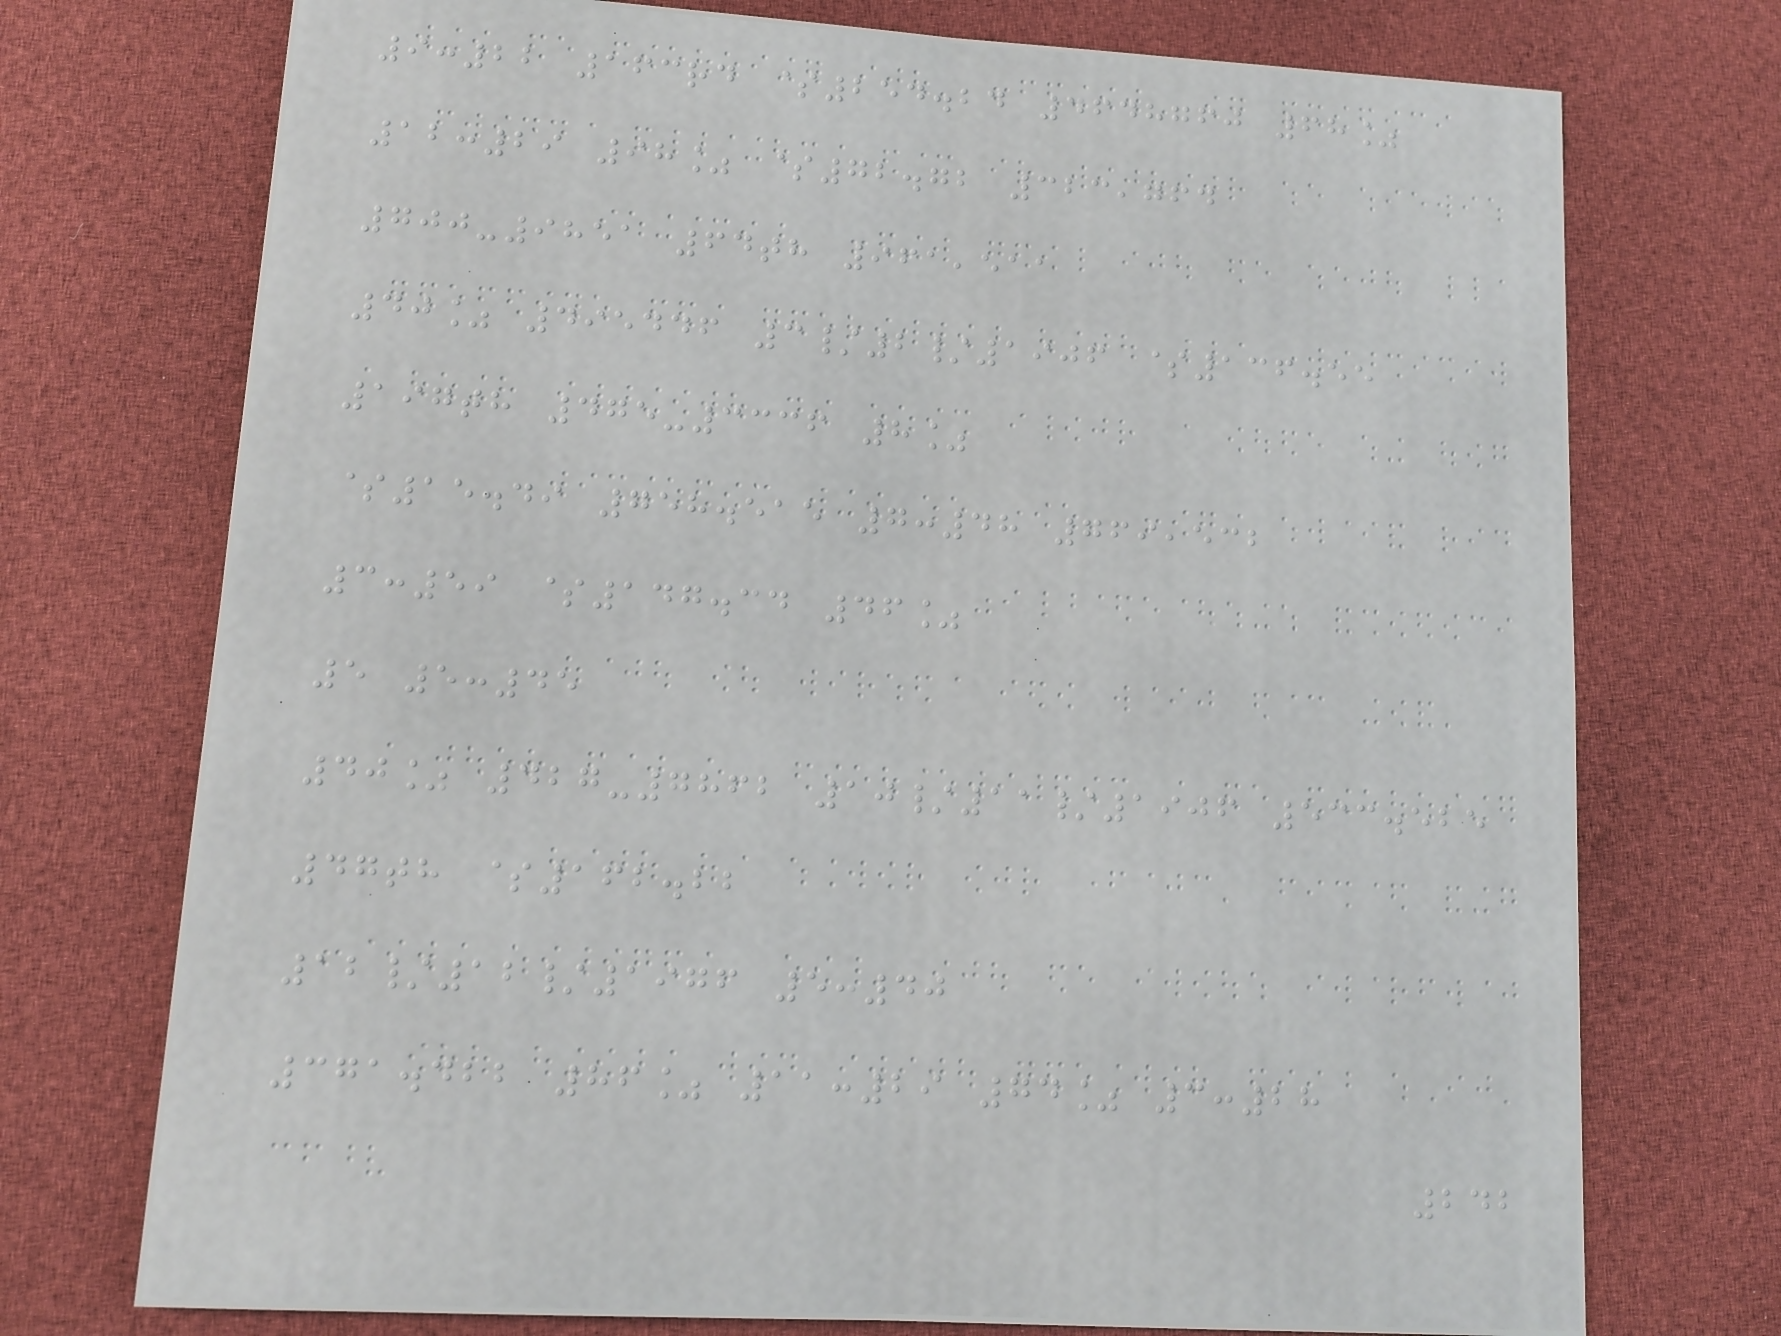9:22 163rd $254.24 4648760 68%
12:29 98% $72.72 323,764
700-9851 64th 961,511
40% 495446 3/2/1906 $136.55
197th 475-3336 8%
$15.49 758.515 7:48 769,532
3:59 $147.34 46%
5 5:45
40% 427-7862 10/11/1906 533.525
47th $162.22
12/12/1976 5:40
371.422 86% 11:29 74% 3:28
242
